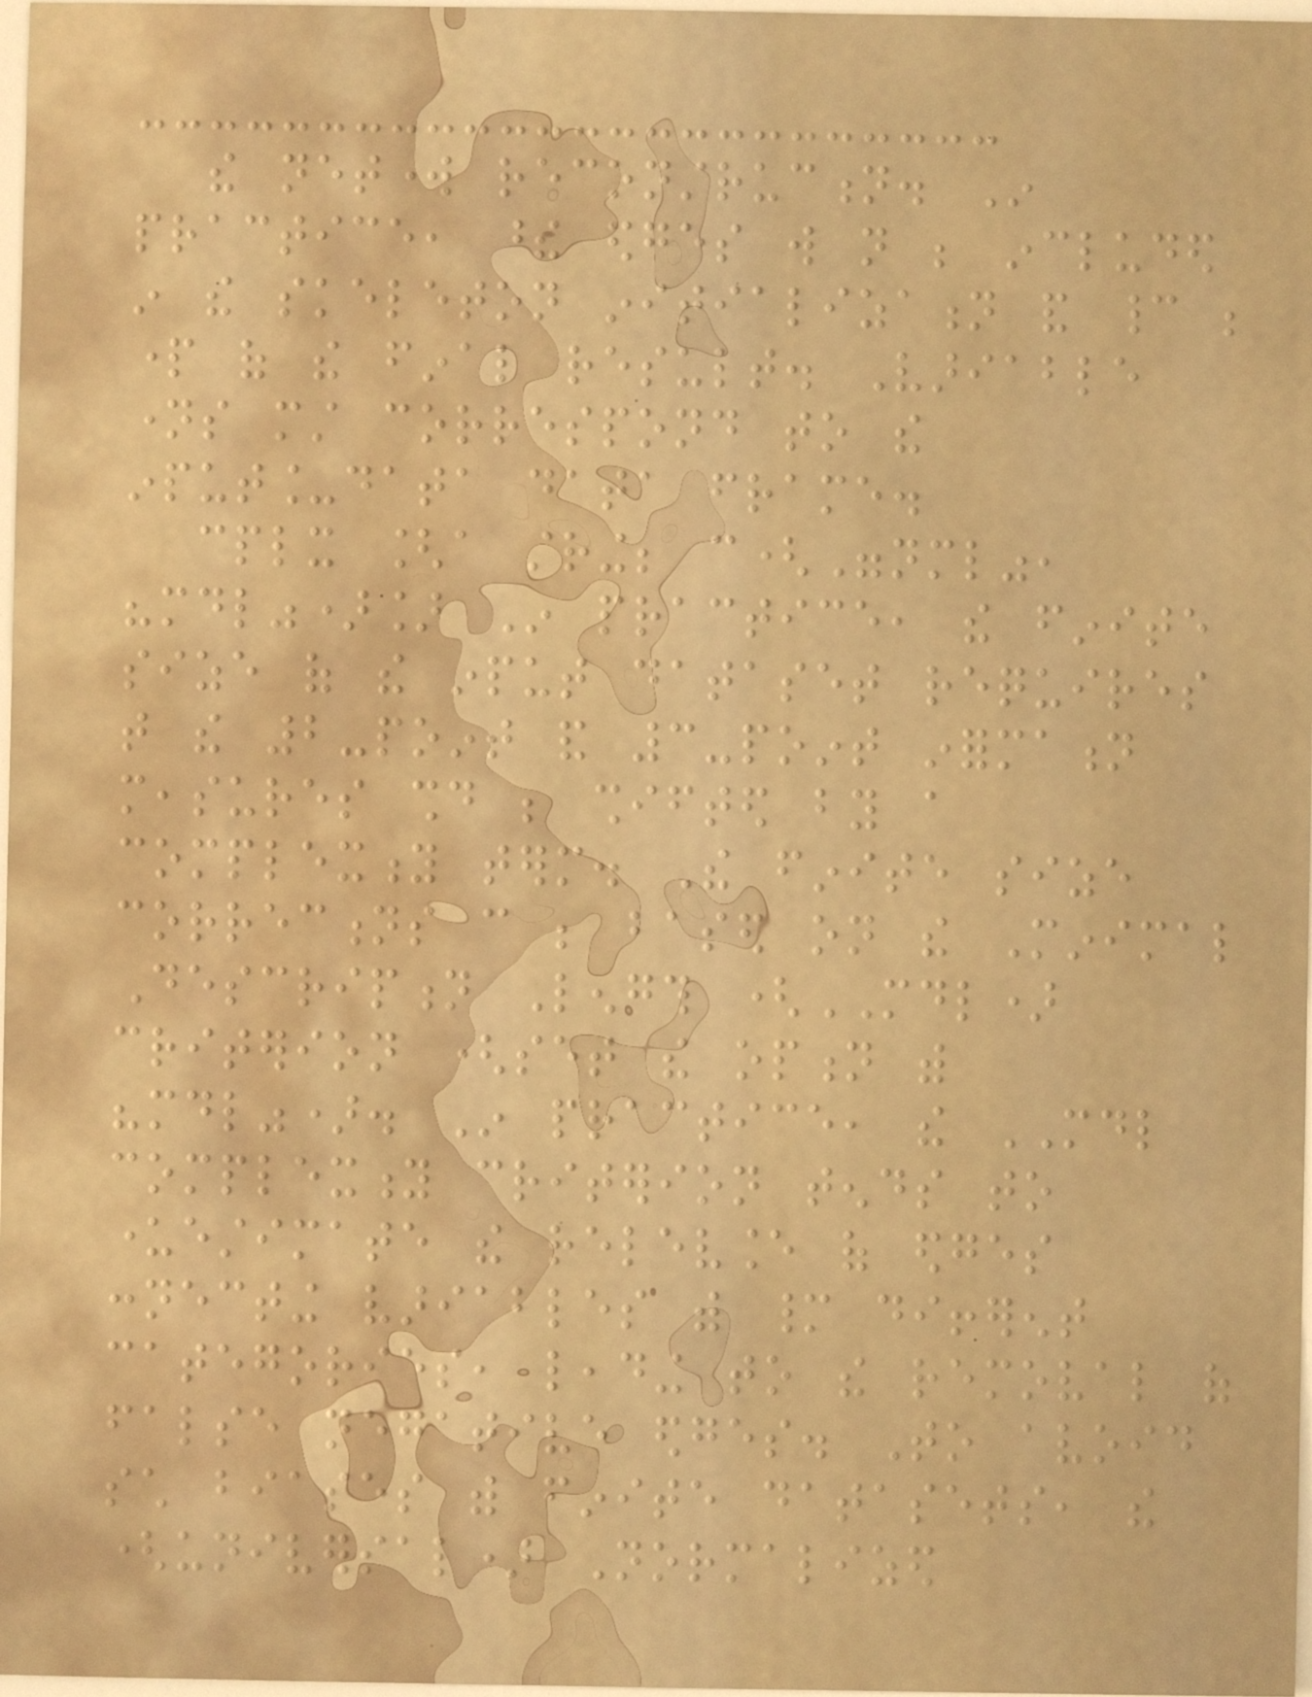the network reconstruction. In
practice, these edges will not be included
in the skeleton initialization and cannot be
part of the final result. Variable
names must correspond to the
input_data data frame.
cplx [a string; c("nml",
"mdl")] In practice, the finite
size of the input dataset requires
that the 2-point and 3-point information
measures should be shifted by a
complexity term. The finite size
corrections can be based on the Minimal
Description Length (MDL)
criterion (set the option with
"mdl"). In practice, the MDL
complexity criterion tends to
underestimate the relevance of edges
connecting variables with many different
categories, leading to the removal of
false negative edges. To avoid
such biases with finite datasets, the
(universal) Normalized
